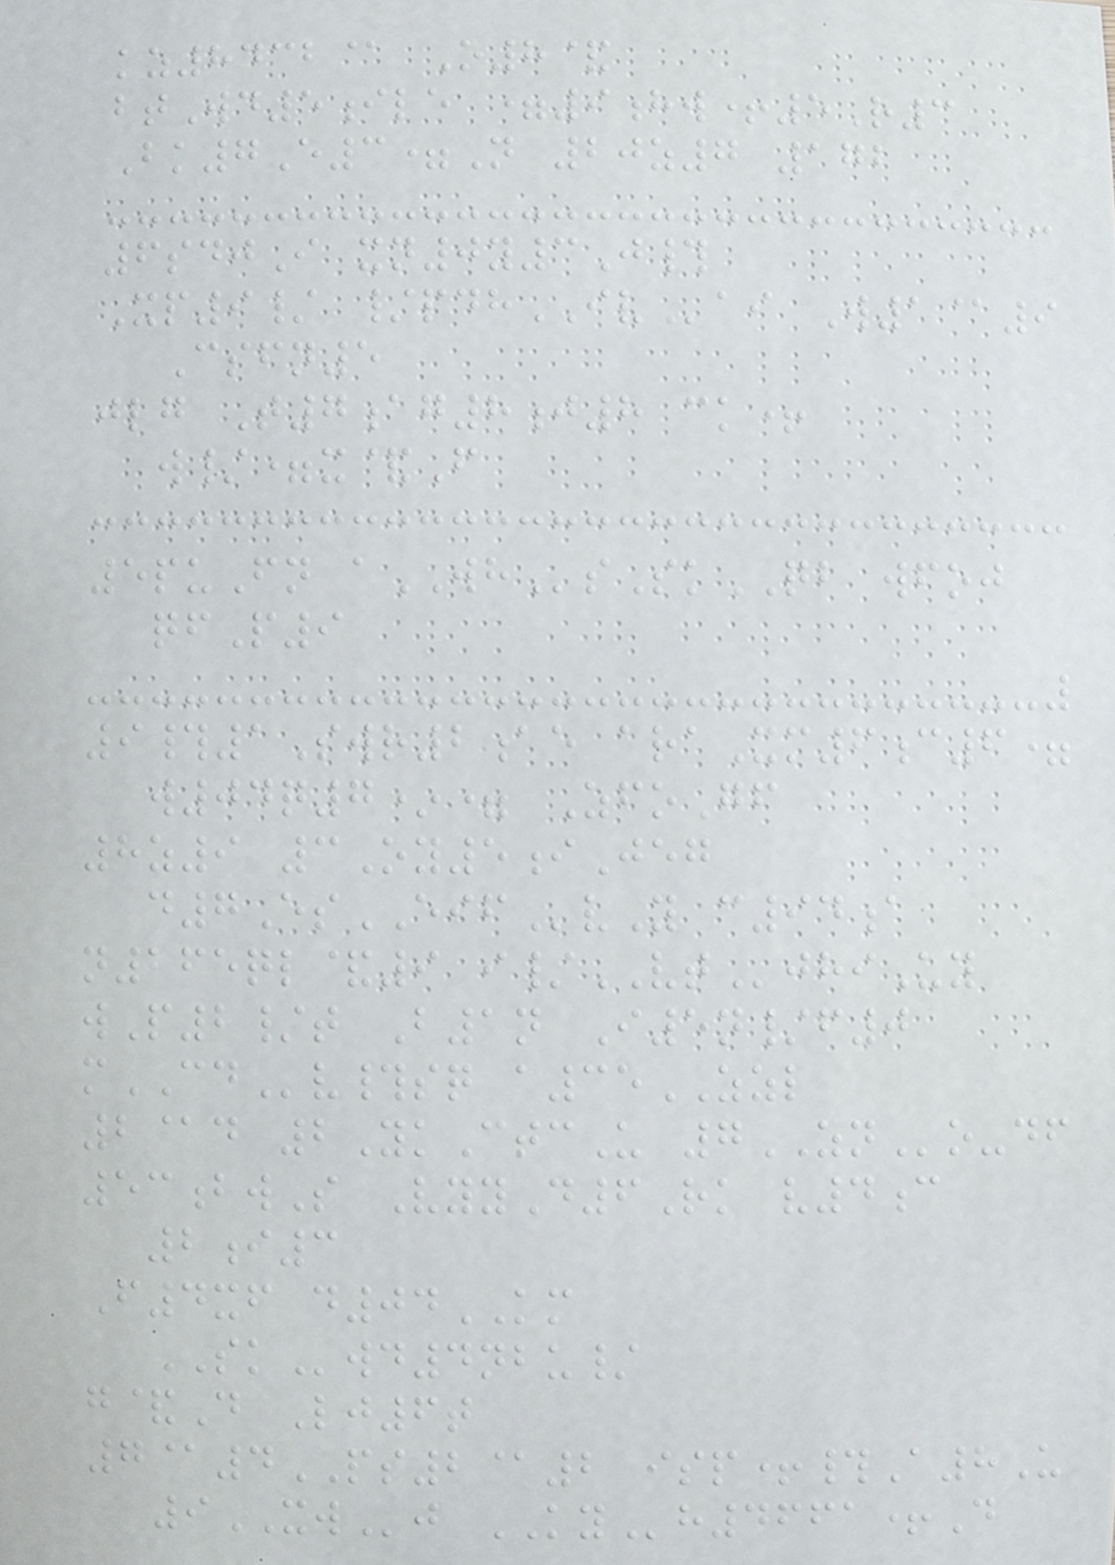kz8432@ O8&
btWd5ile =9hw+5R3
Bk7E3=N 20z7 172
6sdjI xn0y3J#
Xp9/ /pdhIVai W1@9
Csfn5
jlg T7ag8j8 ck+
w/=x&F
5puFn aWHsSkQB wfoj
qfP9
9#1Swr2ae araXm6c6=
w04q7*= ZfoGf
8z9 3Oy5iJeg
d7EsEIFvY c94a
n265ql&9 i/VTjhiUy
wP2/t B1n I5n/f0
mCDv#sq a35ZZL
2@d 2YkCtcU 7ZNo-df
53bwS VyyD6Rk v4c
2i3
F4xf d04KM
SKwd4nbu/
g&D Lj6t
7@4PS2@2 isp+#A8U
9XWj KYh4661+D
